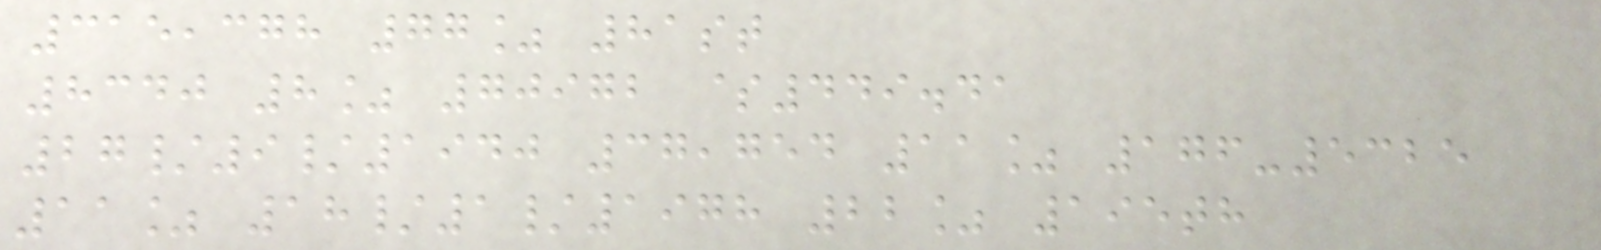315,378 77% 81st
8340 8% 70972 $449.41
27/9/1940 37,754 11% 176-5325
11% 18/1/1978 22% 195th
